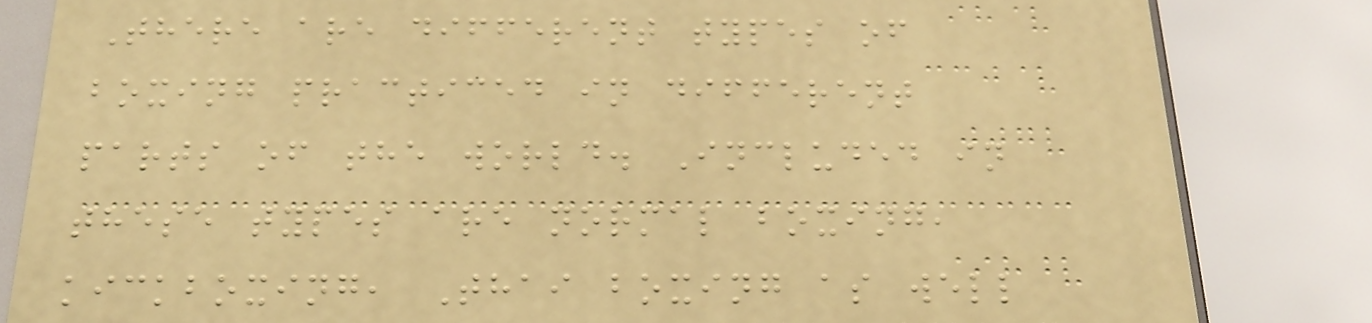There are different types of
boxing practiced in different
parts of the world. Included in
these types are normal boxing,
kickboxing, Thai boxing as well
